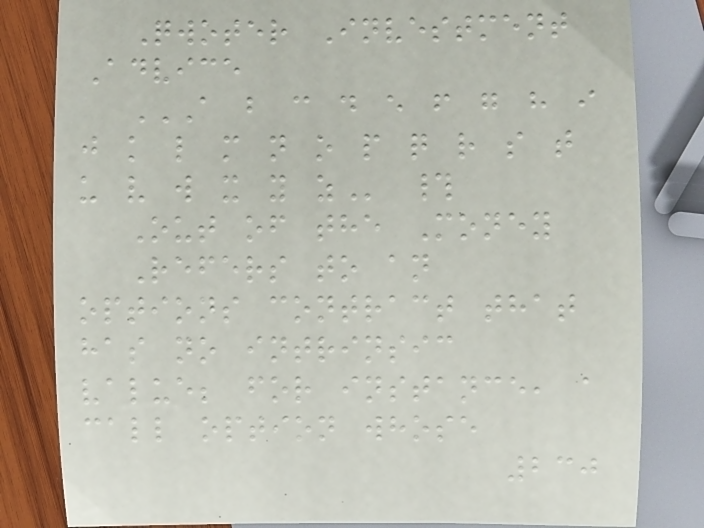Qwoter Investment
Advice
A B C D E F G H I
J K L M N O P Q R S T
U V W X Y Z #
Out of the Money
Refers to an
options contract that
has no intrinsic
value; for instance, a
call option whose
230
